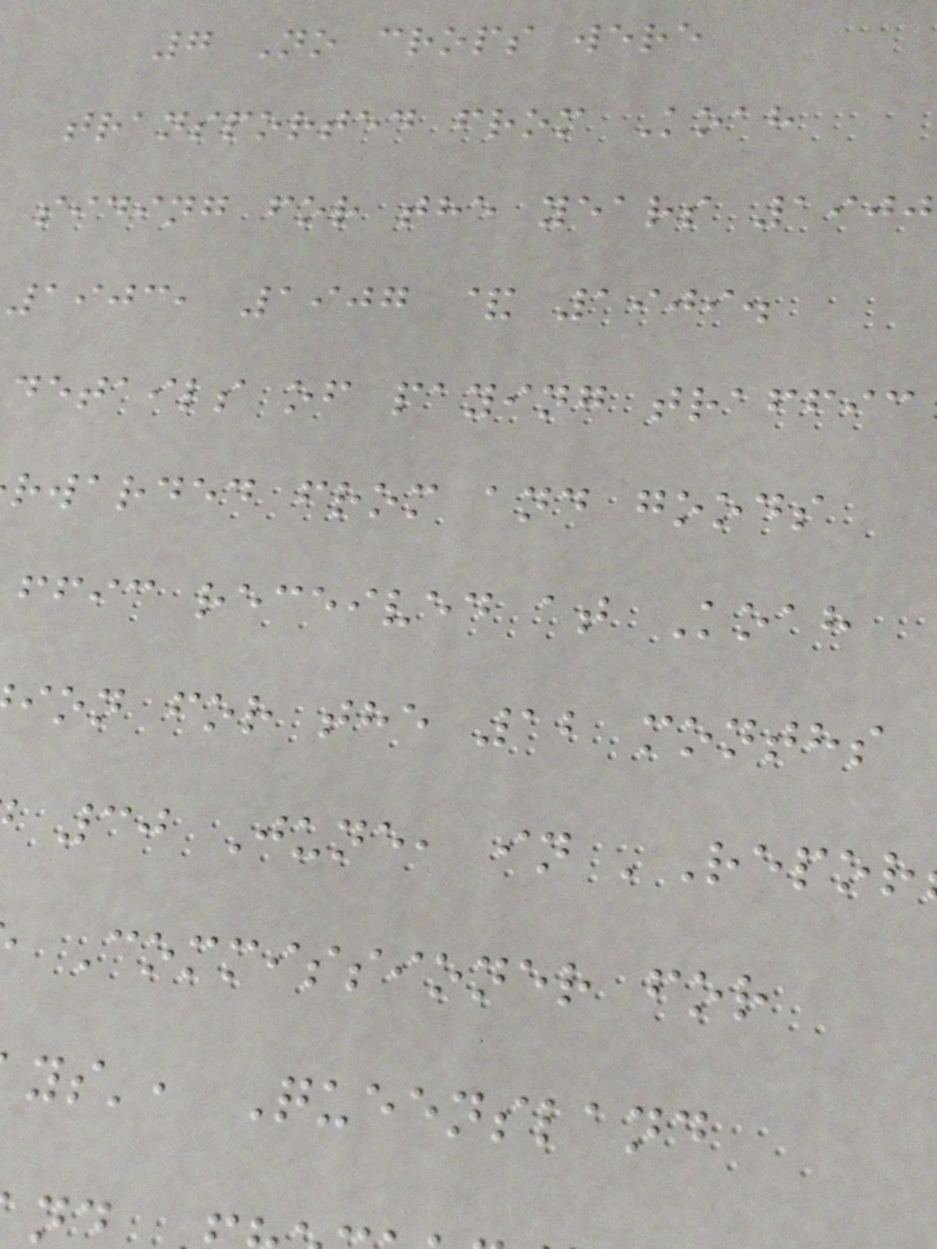7 No crops were
transported from Koah
siding for the years 1900
1903, 1907 & 1909.
details of paying traffic
rwarded from and goods
ffic received at Koah
ion for the 12 months
30 June, in 'Repor
Commissioner for
ys', Queensland
